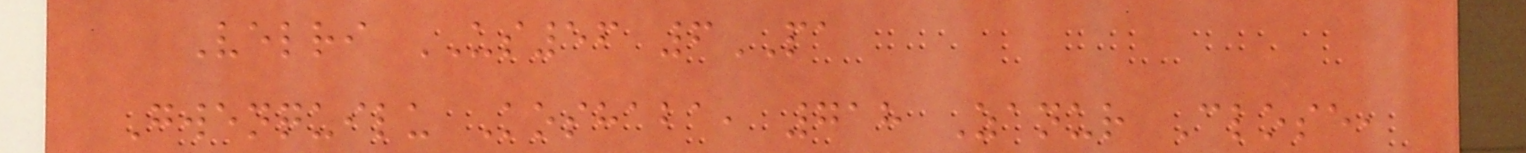Velri US56 6PA
Gwenquilu Koshaba, 718 Zanur Close,
